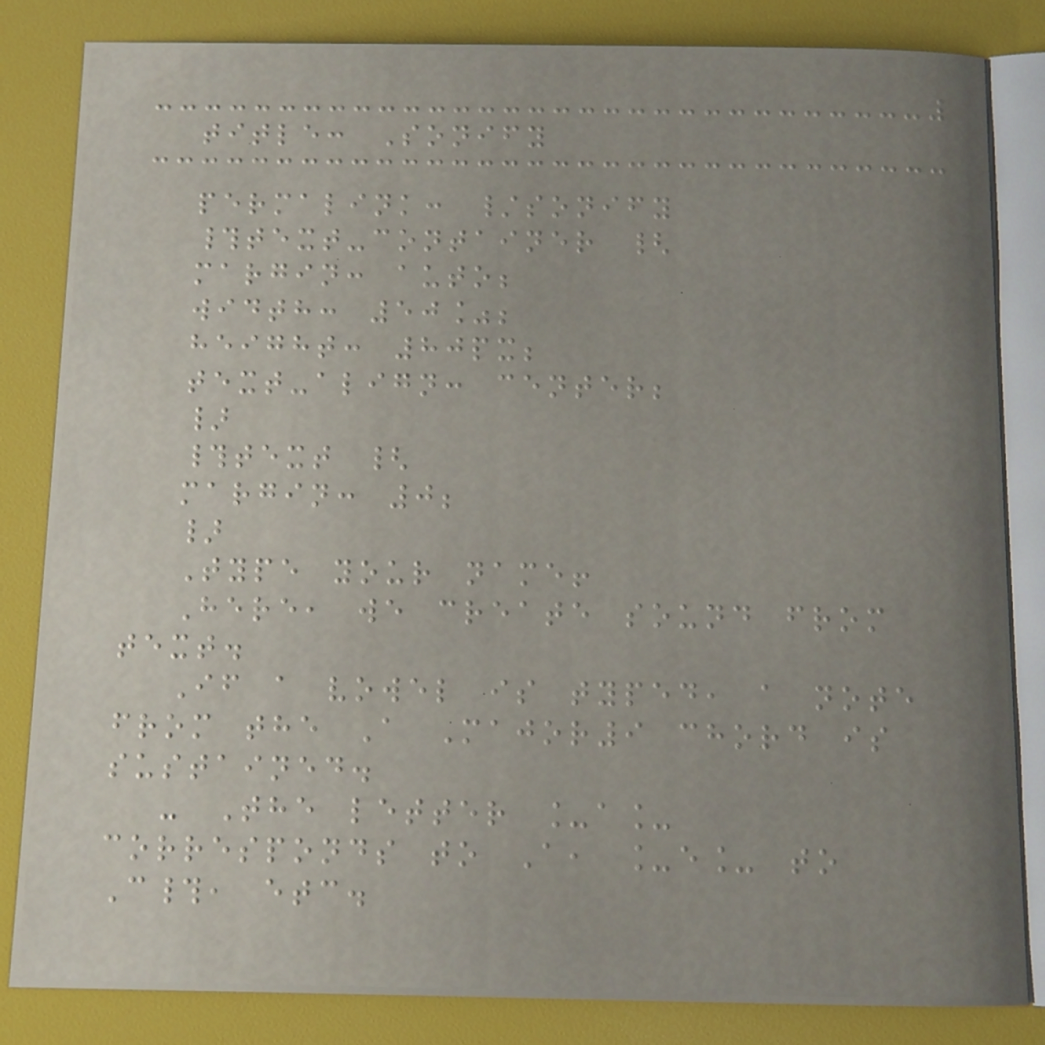title: Sonify
permalink: /sonify
#text-container {
margin: auto;
width: 50%;
height: 80px;
text-align: center;
}
#text {
margin: 0;
}
Type your name!
Here, we create sound from
text.
If a vowel is typed, a note
from the A Major9 chord is
sustained.
- The letter _a_
corresponds to A, _e_ to
C#, etc.
